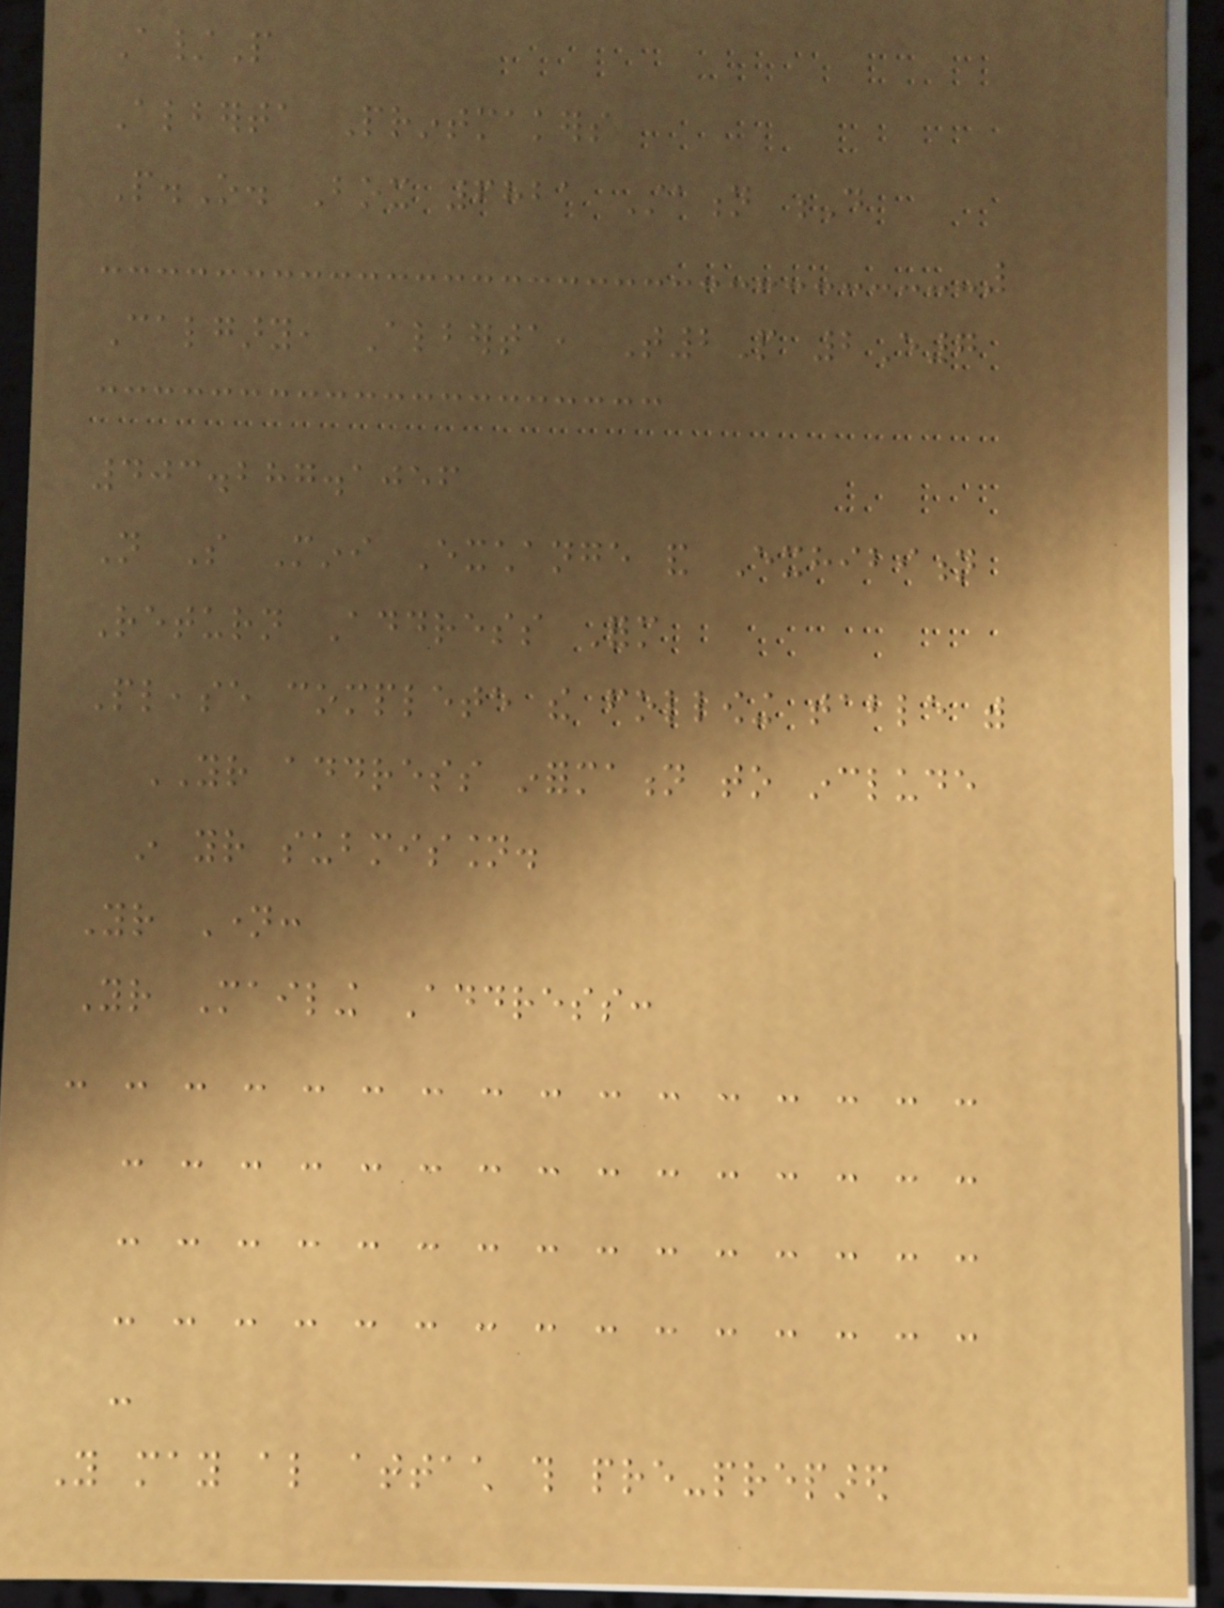A/P
Alberta Printmakers
P.O. Box 6821 Station D
Calgary, Alberta, T2P 2E7
403.287.1056
Not So Mini Exchange and Exhibition
Return Address Form
Please complete the following table with
YOUR address information to include
in your submission.
Your Name:
Your Mailing Address:
- - - - - - - - - - - - - - - -
- - - - - - - - - - - - - - -
- - - - - - - - - - - - - - -
- - - - - - - - - - - - - - -
-
You may also attach this pre-prepared
